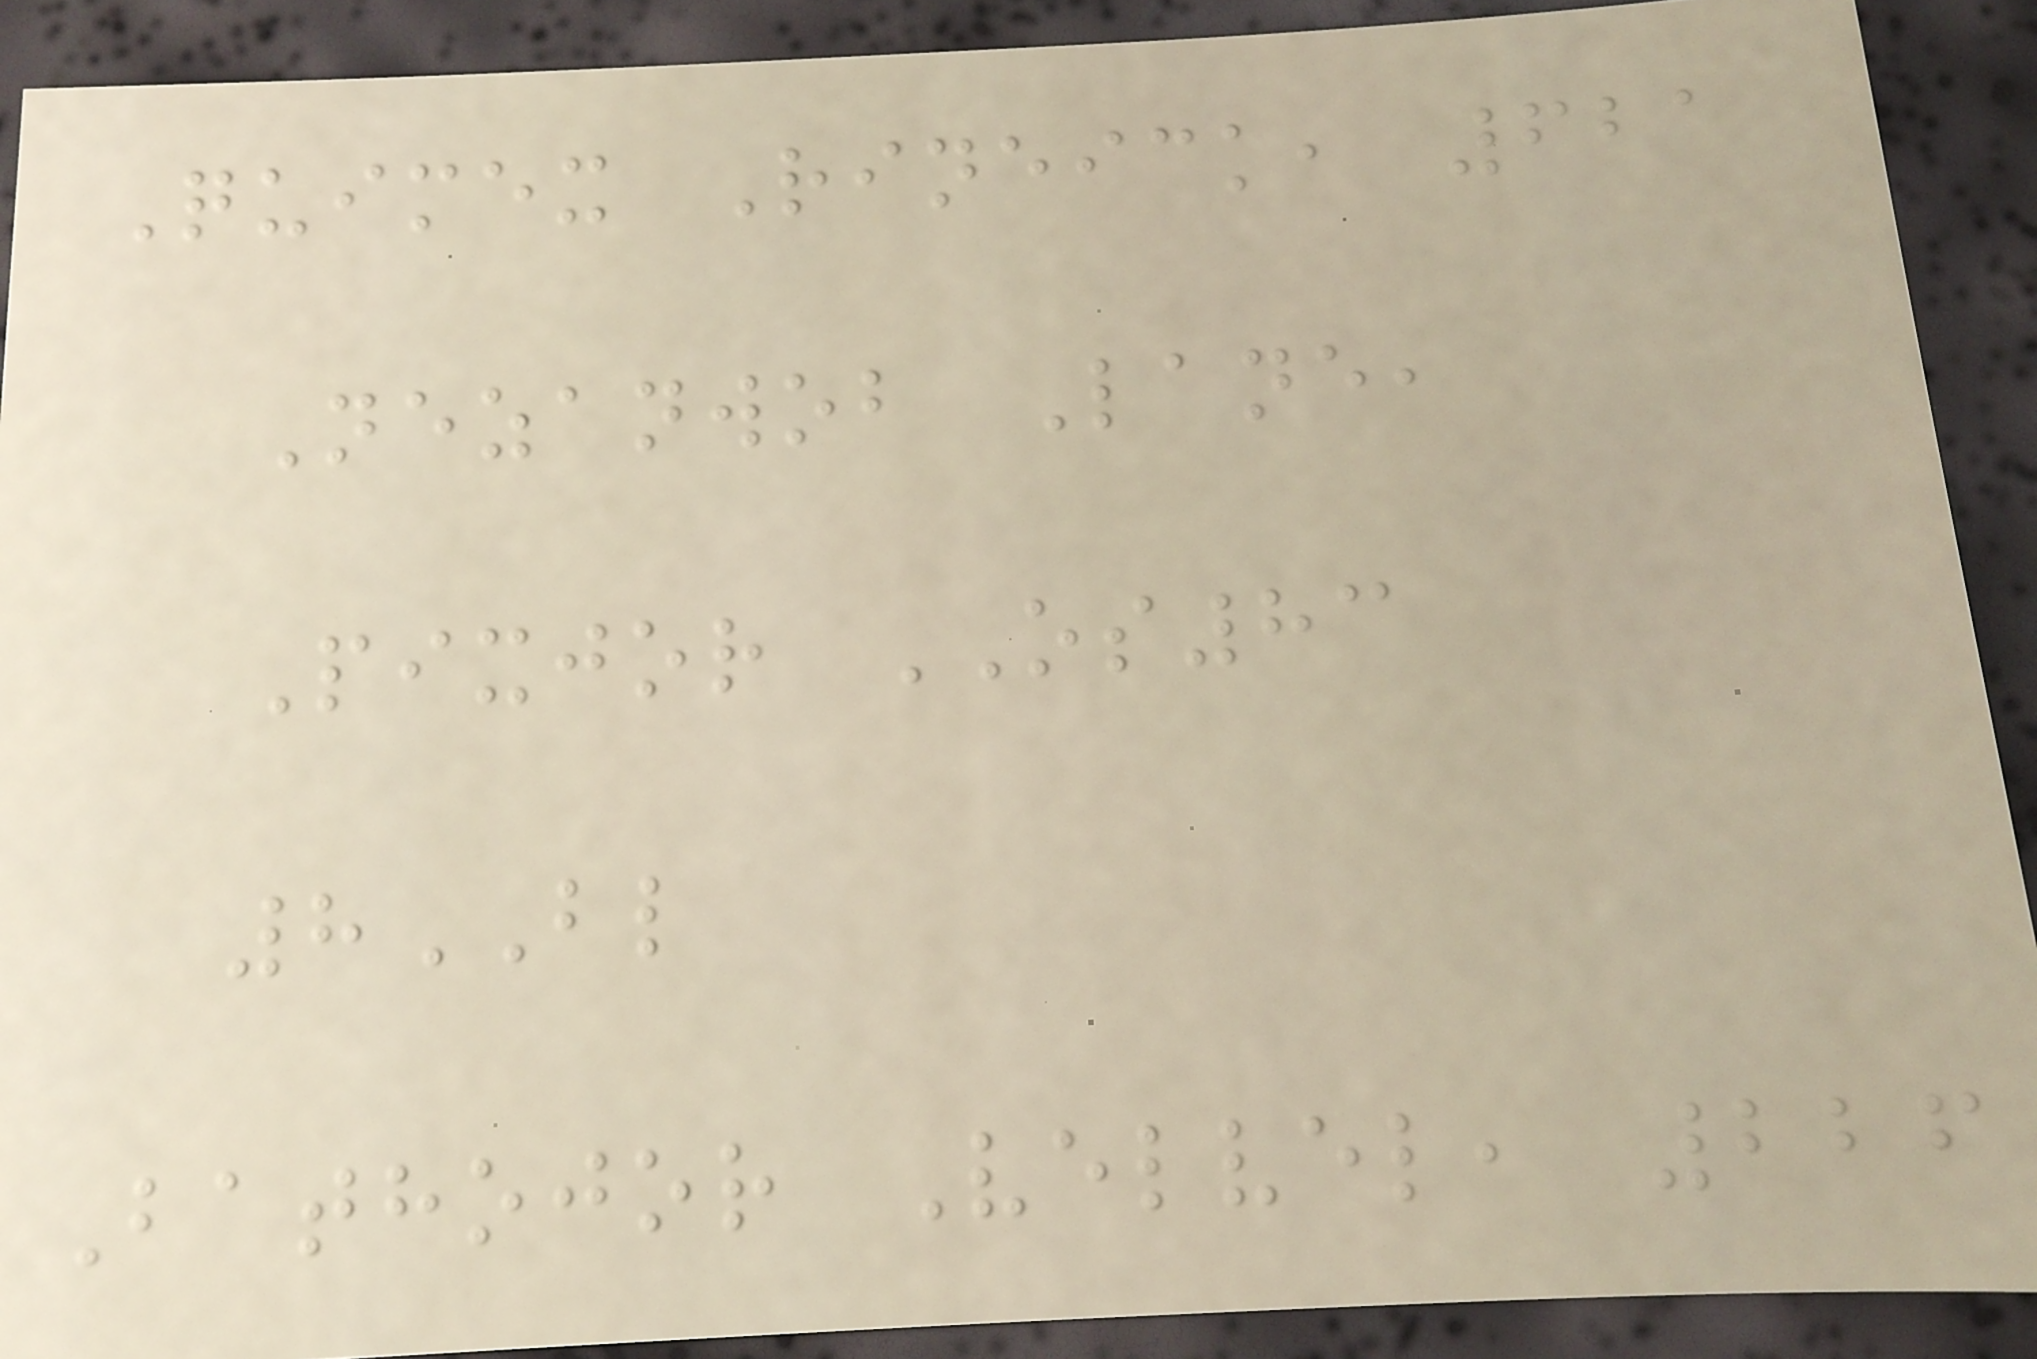Quimex Rineick, 621
Nezanwob Lane,
Pixjor OS83
8BL
Bathojor Velvel, 226
